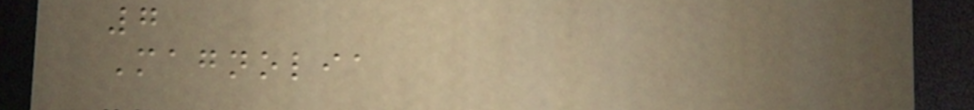7
Magnolia
